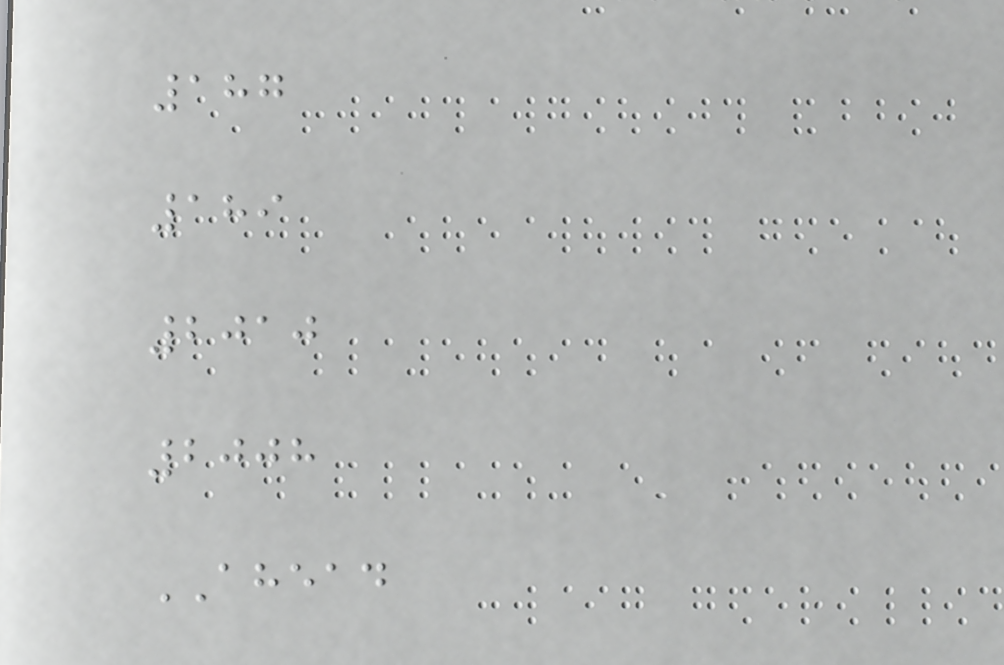187
189
2010
2008
AHEAD
